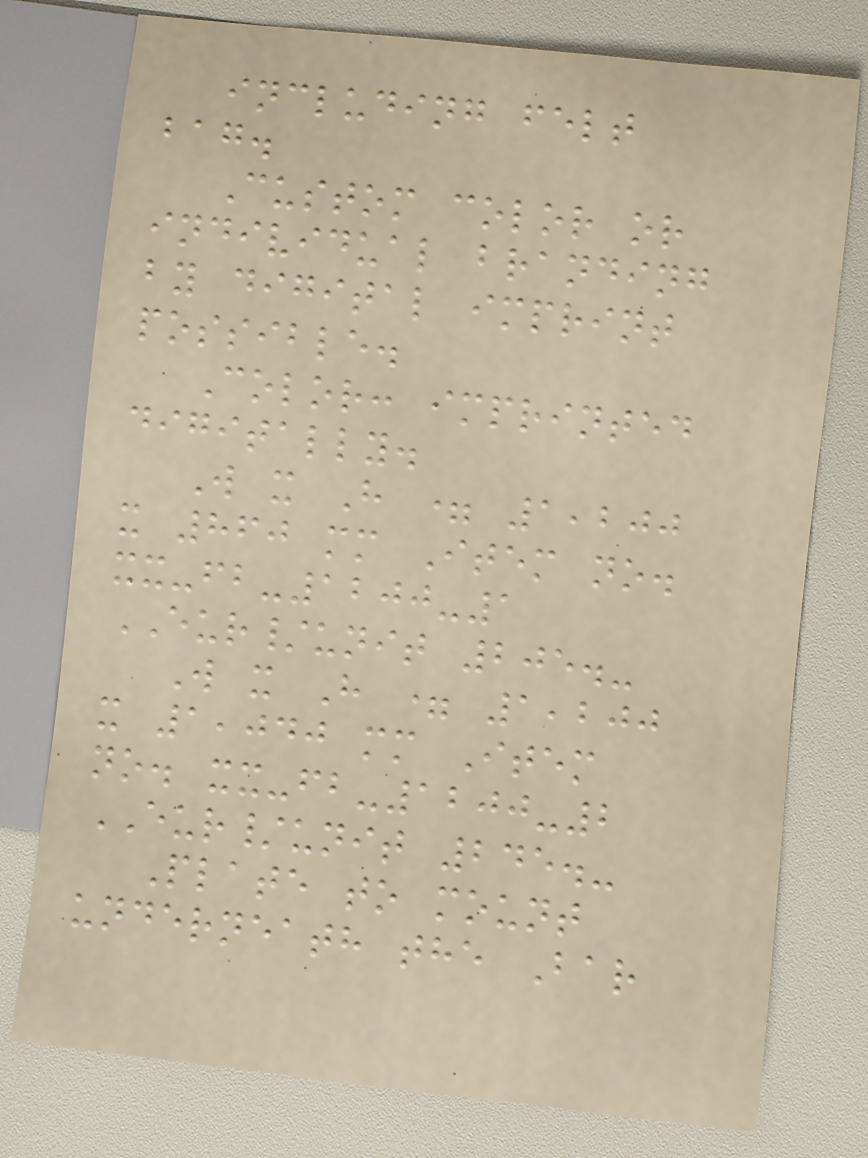including felt
bag.
Custom color or
individual branding
by digital imprint
possible.
Color: imprinted
digitally.
W x H = 1,200
x 860 mm Item no.
xx-fb-1200-1
EUR/unit 205.-
W x H = 1,200
x 1,040 mm Item
no. xx-fb-1200-2
EUR/unit 245.-
Plate to mount
underneath the Bar
